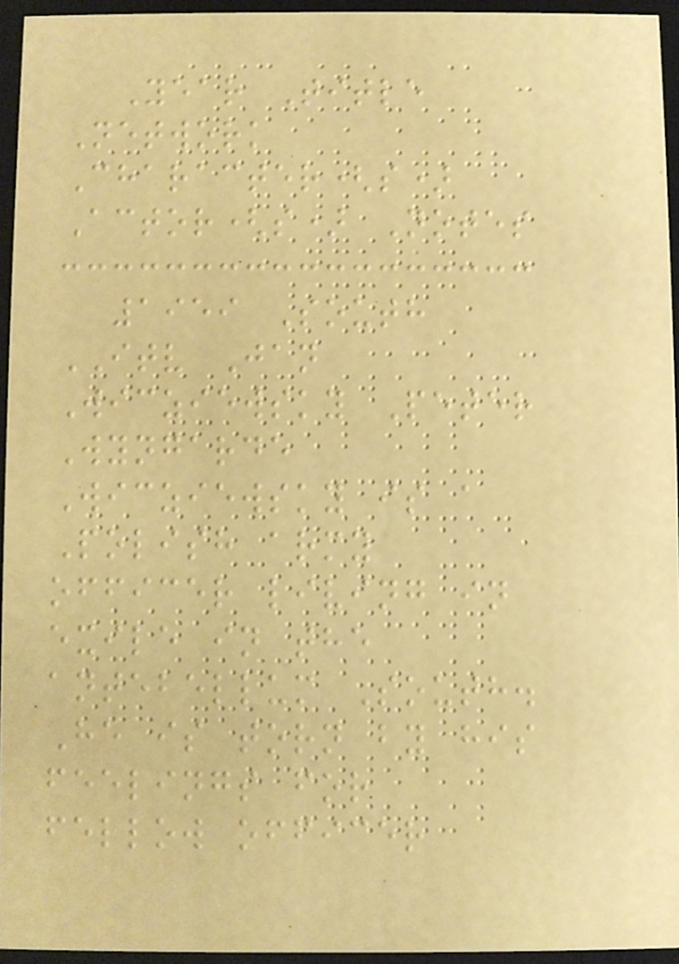Year Title
Network
Character(s)
Actor(s) Notes
1959 South
ITV Jan
Wicziewsky Peter
Wyngarde
Wicziewsky is a
Polish army
officer living in
exile in the
antebellum South.
He is torn by his
feelings for
fellow officer
